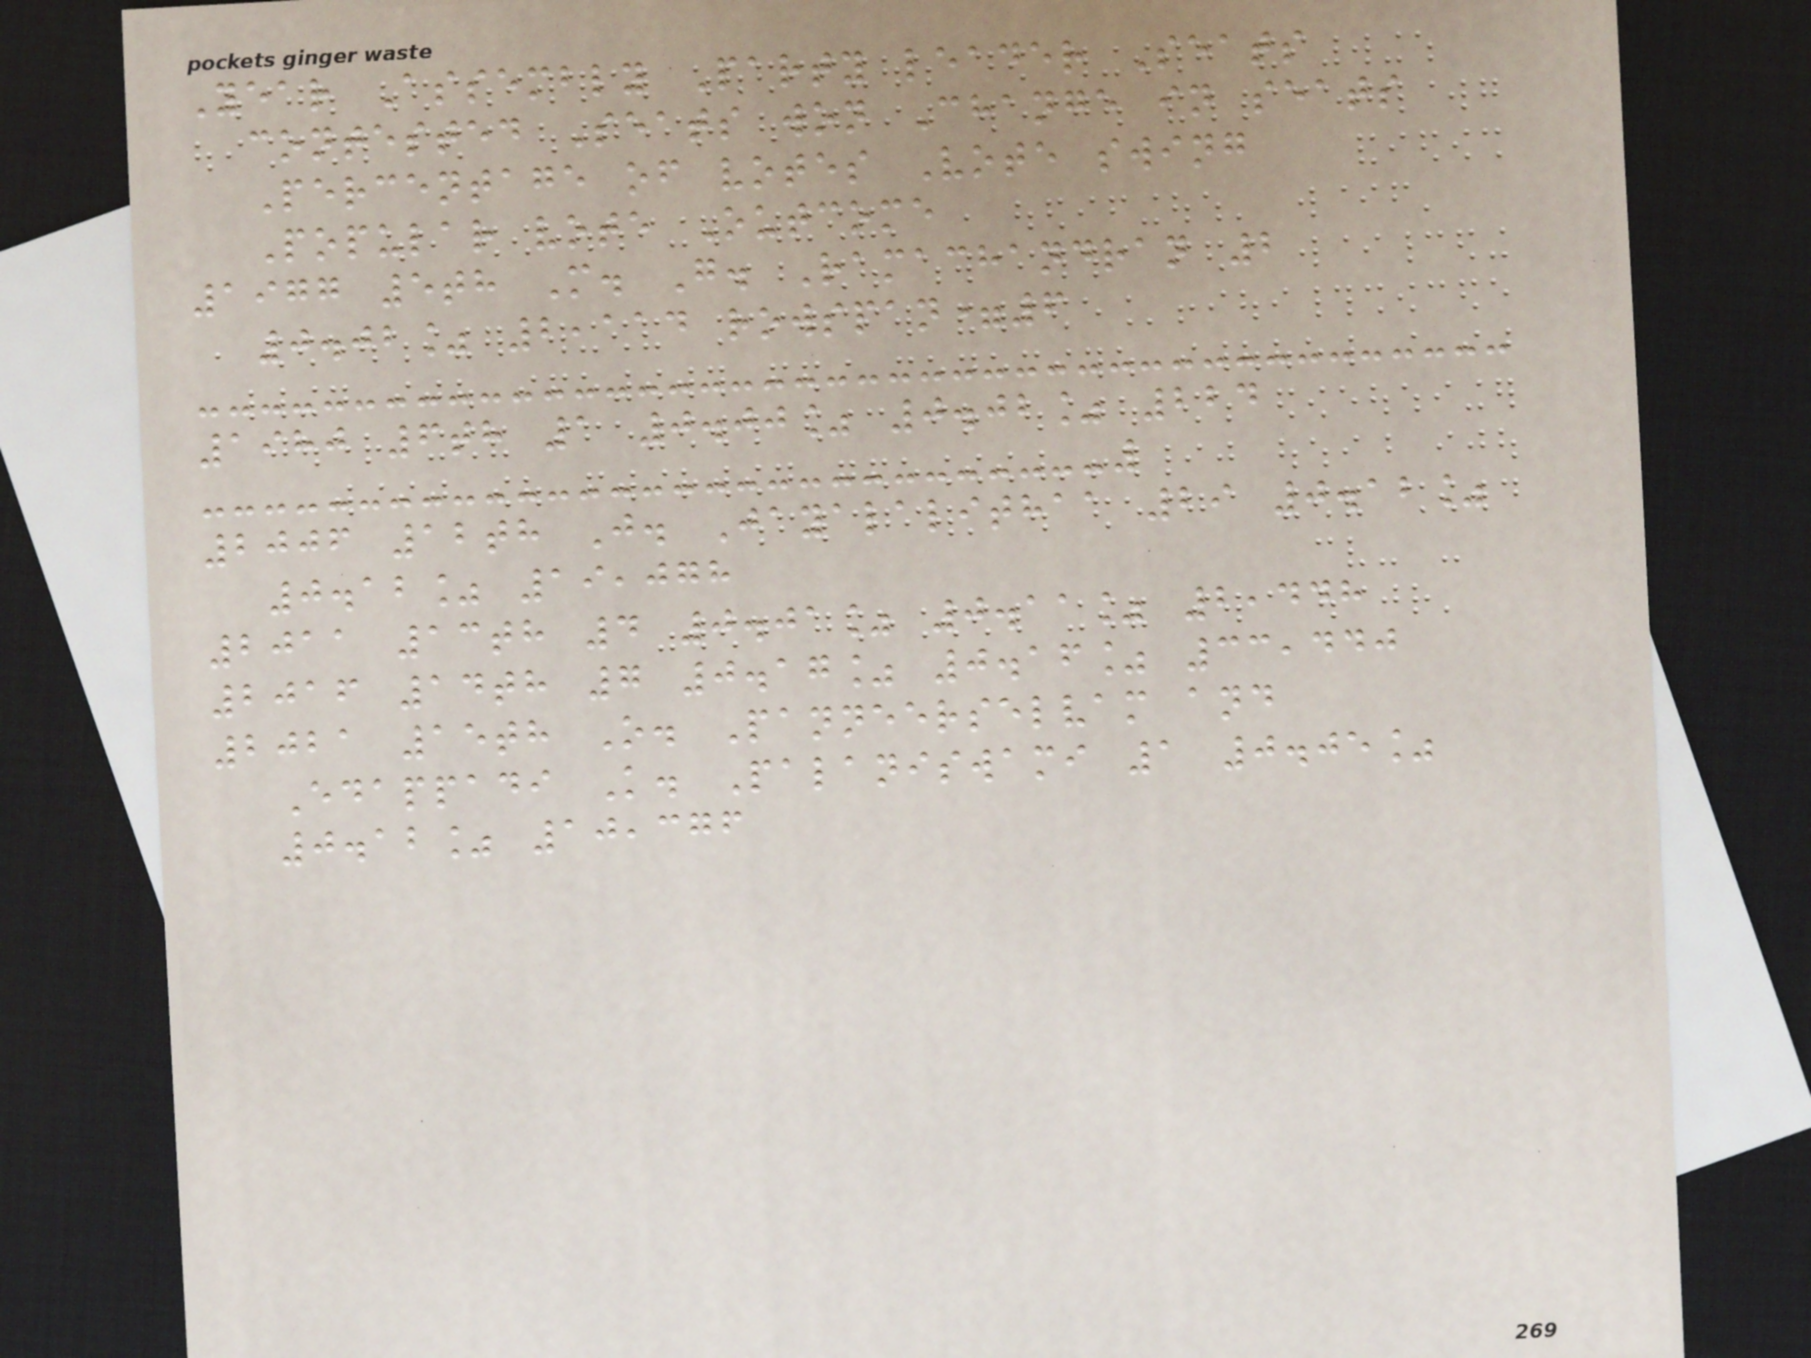Year Assembly Party leader Seats
contested Seats won Change in seats
Percentage of votes Vote swing
Popular vote Outcome
1977 5th M. G. Ramachandran 2
0.02% 2,114 rowspan=6
1980 6th 1 0.00% 0.02% 224
2006 12th J. Jayalalithaa 29 0.12%
0.12% 19,078
2011 13th 4 0.01% 0.11% 2,448
2016 14th 7 0.17% 0.16% 33,440
2021 15th O. Panneerselvam and
Edappadi K. Palaniswami 1 0.05%
0.12% 10,376
